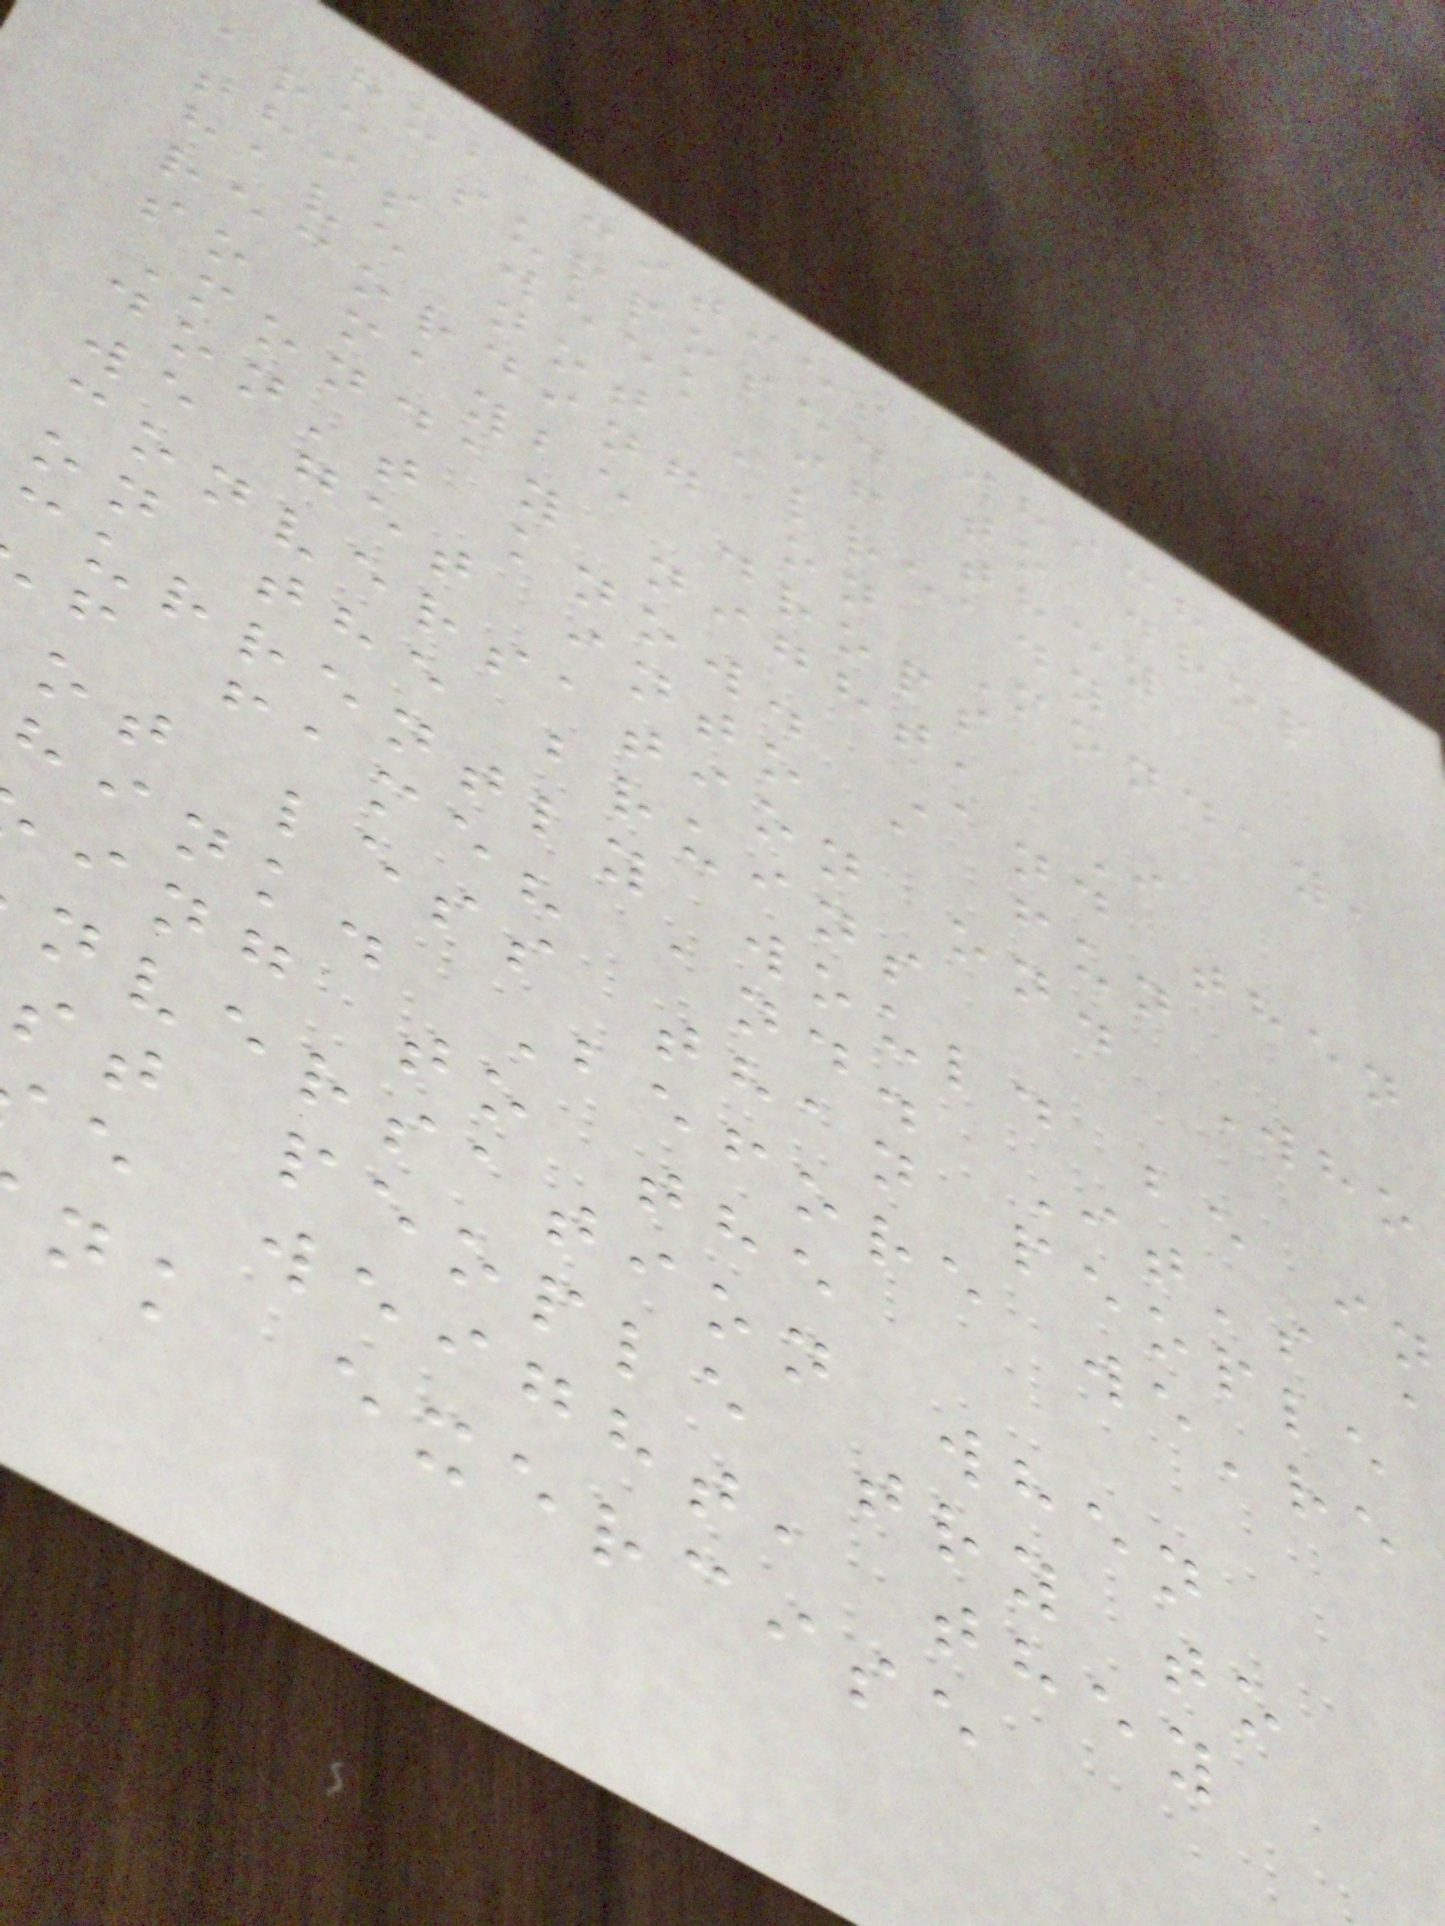hub cities which
are supposed to drop
this week if they
have not already
recording on Monday,
so maybe drops
Monday night, I
don't know. And then
we get into a fun
conversation on. Who
on the bruins
currently would be in
f fame? and. It's a
ot less than people
hink. Before we're
ing to the
nversation when
st people try to
e weight, they
nk exercise
